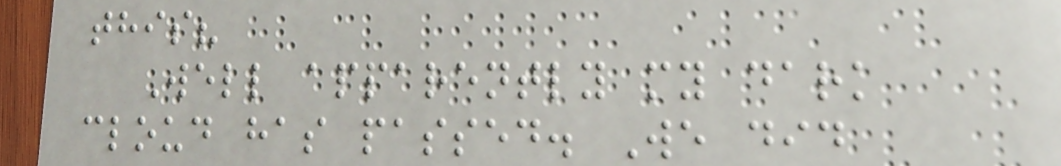this?
Well apparently my dark
cloud has passed. We did
